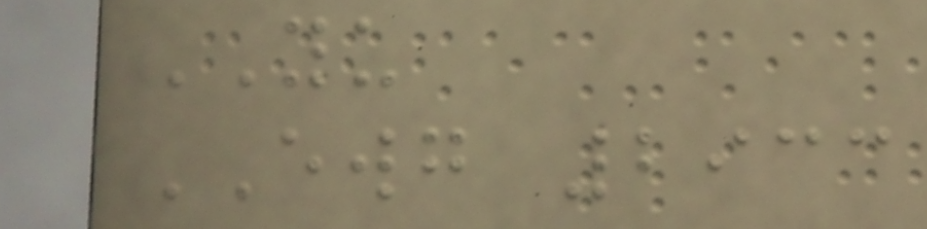YU
EWG 2933
